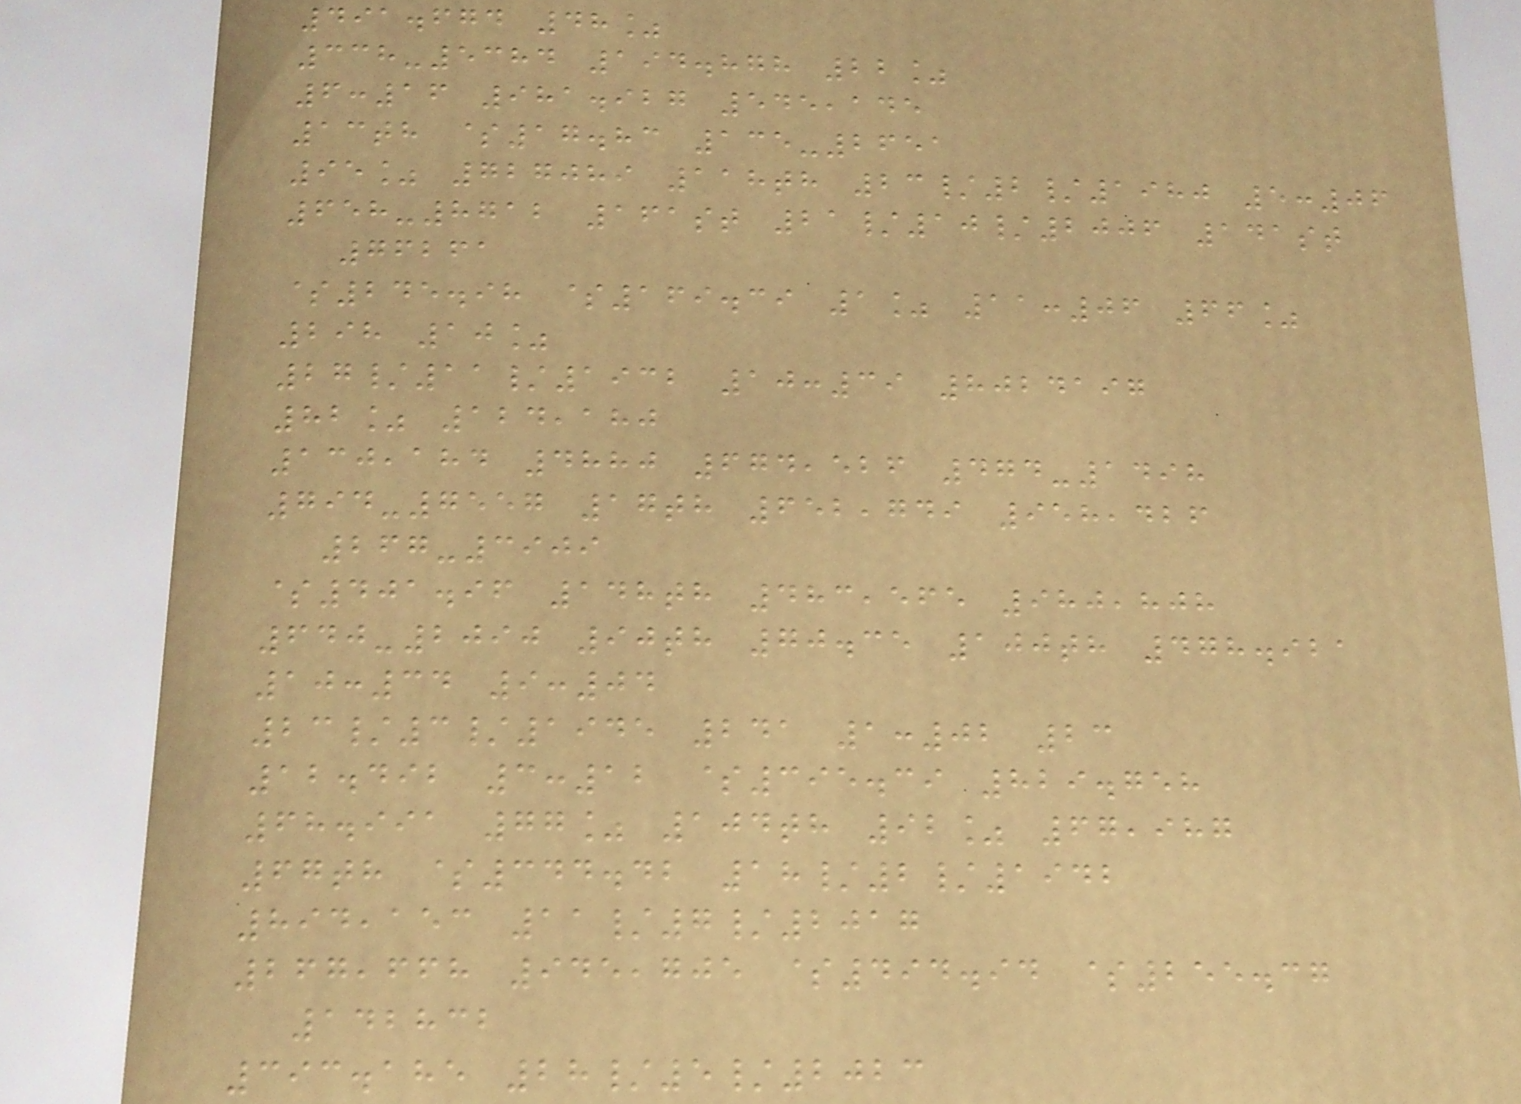491.674 48%
338-5384 194.878 22%
6:16 981.927 545,145
13th $17.83 135-2651
95% 727089 118th 23/2/1980 5:06
658-8712 161st 21/10/2006 141st
76261
$245.98 $169.39 1% 11:06 66%
298 10%
27/11/1932 10:39 8024197
82% 124,180
130,184 4880 674,526 474-1498
794-7557 17th 652,749 958,426
267-3909
$401.96 148th 483,565 980,808
640-2090 90th 70.35 100th 478.921
10:34 9:04
23/3/1945 241 1:02 23
12.492 3:12 $395.39 829.758
68.991 77% 104th 92% 67,987
67th $344.42 18/2/1942
894,153 11/7/2017
267,668 945,705 $494.94 $255.37
142832
393.185 28/5/2023
